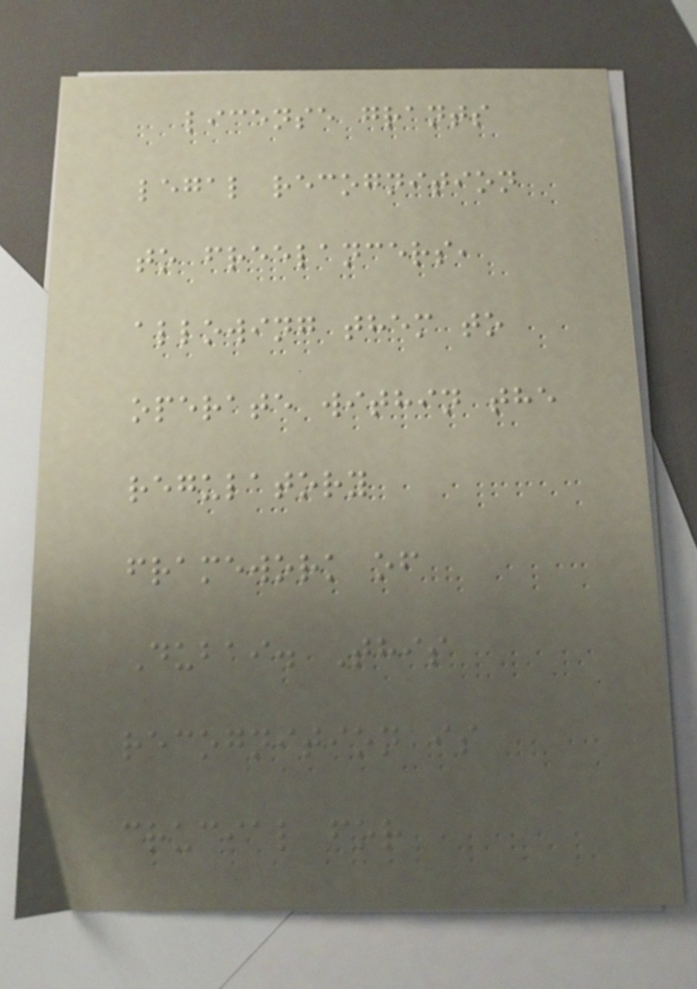license grants
legal recognition
to freelancers,
allowing them to
operate within the
regulatory
framework of
Dubai. This
recognition is
crucial for
